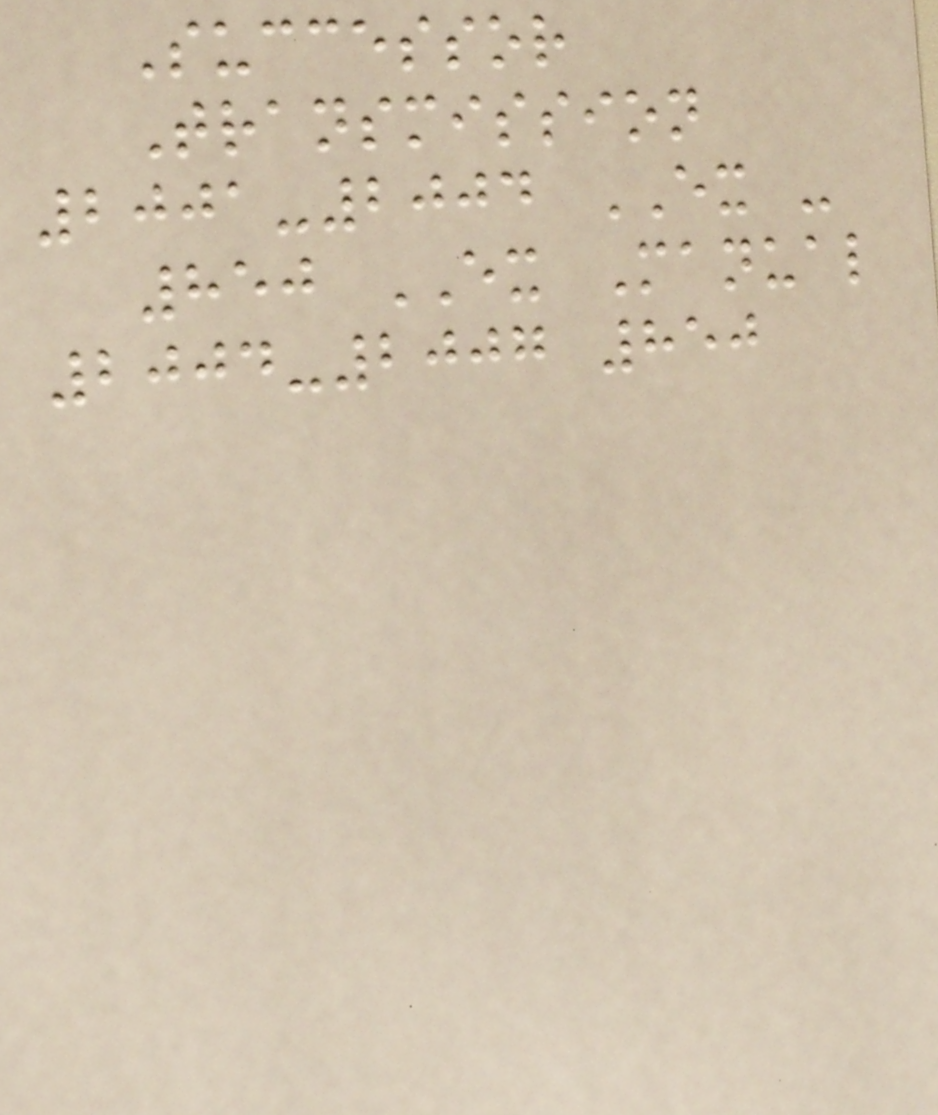Successor
Transmission
2001-2004 EX -
850 EX Manual
2004-2007 850
